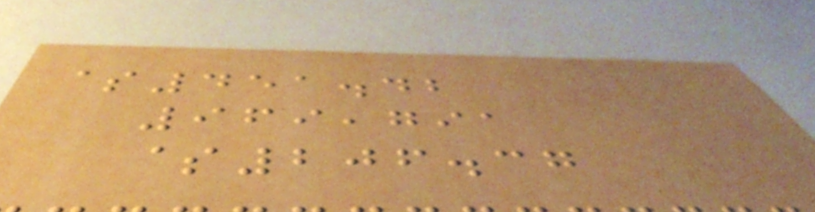$451.42
969,791
$206.37
